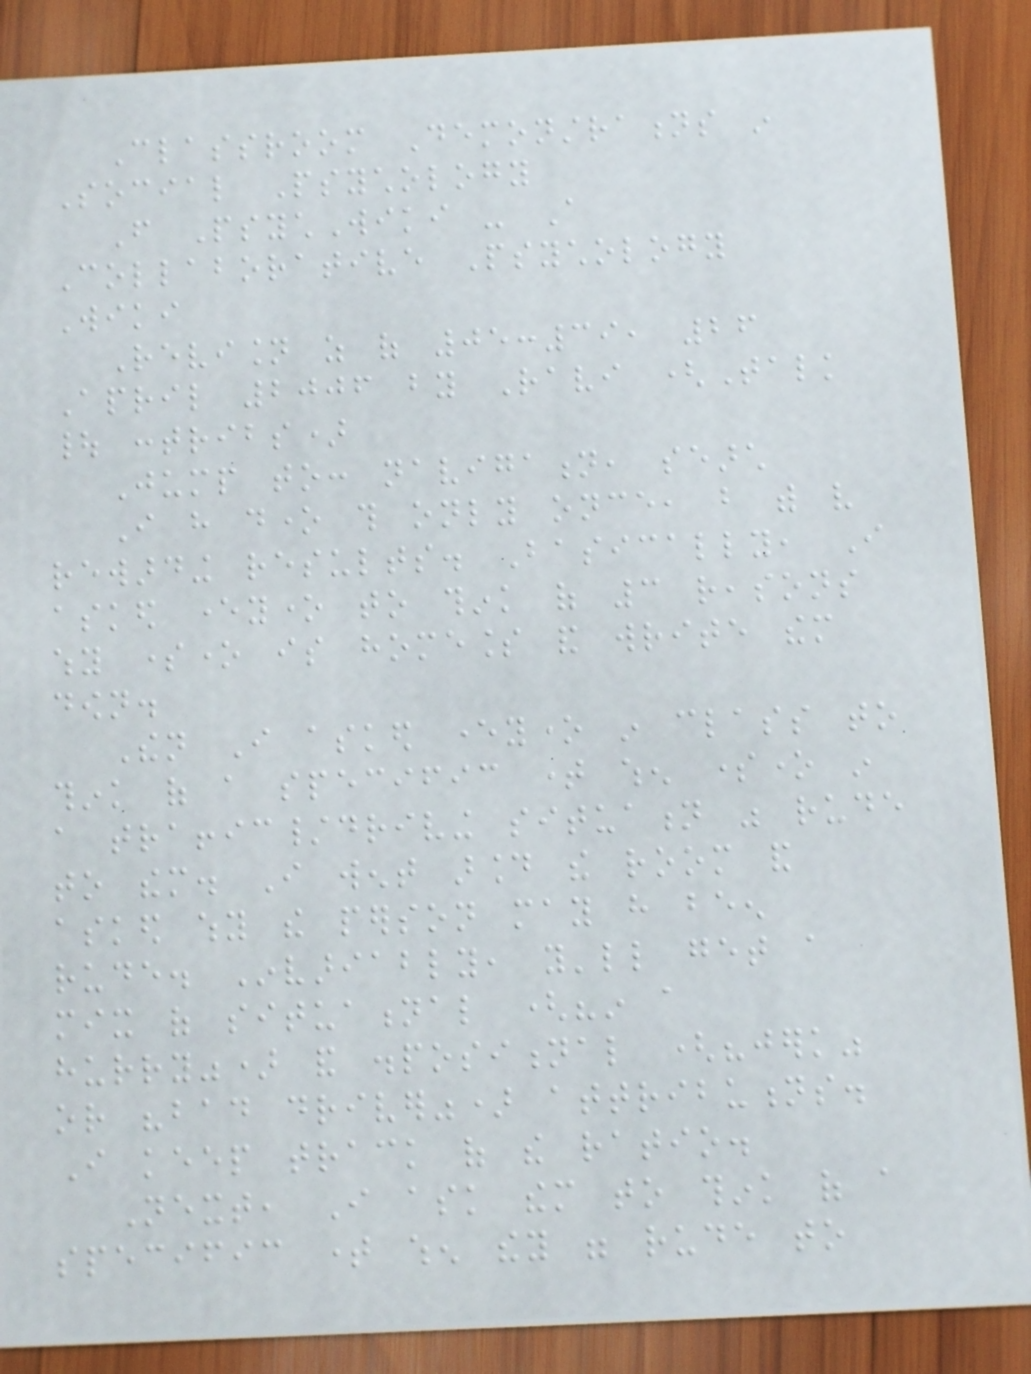Classroom Demonstrations in
Social Psychology
From PsychWiki - A
Collaborative Psychology
Wiki
Revision as of 05:39, 26
April 2006 by Ravi (Talk
| contribs)
Jump to: navigation, search
I have done this only once, but with very
rewarding results. Basically, I
asked everyone to think of 3 reasons
why someone is homeless and write them
down.
Then I asked everyone in class to
think of a specific time when someone in
a traffic/driving situation was rude
to them. I went around the room and
asked why the person may have been
rude. Invariably, you'll get a
mix of situational ("in a
hurry") and dispositional ("jerk"
or "bad driver") attributions.
I keep track of the ratio.
Next, I ask them to think of a
specific time when they were rude to
